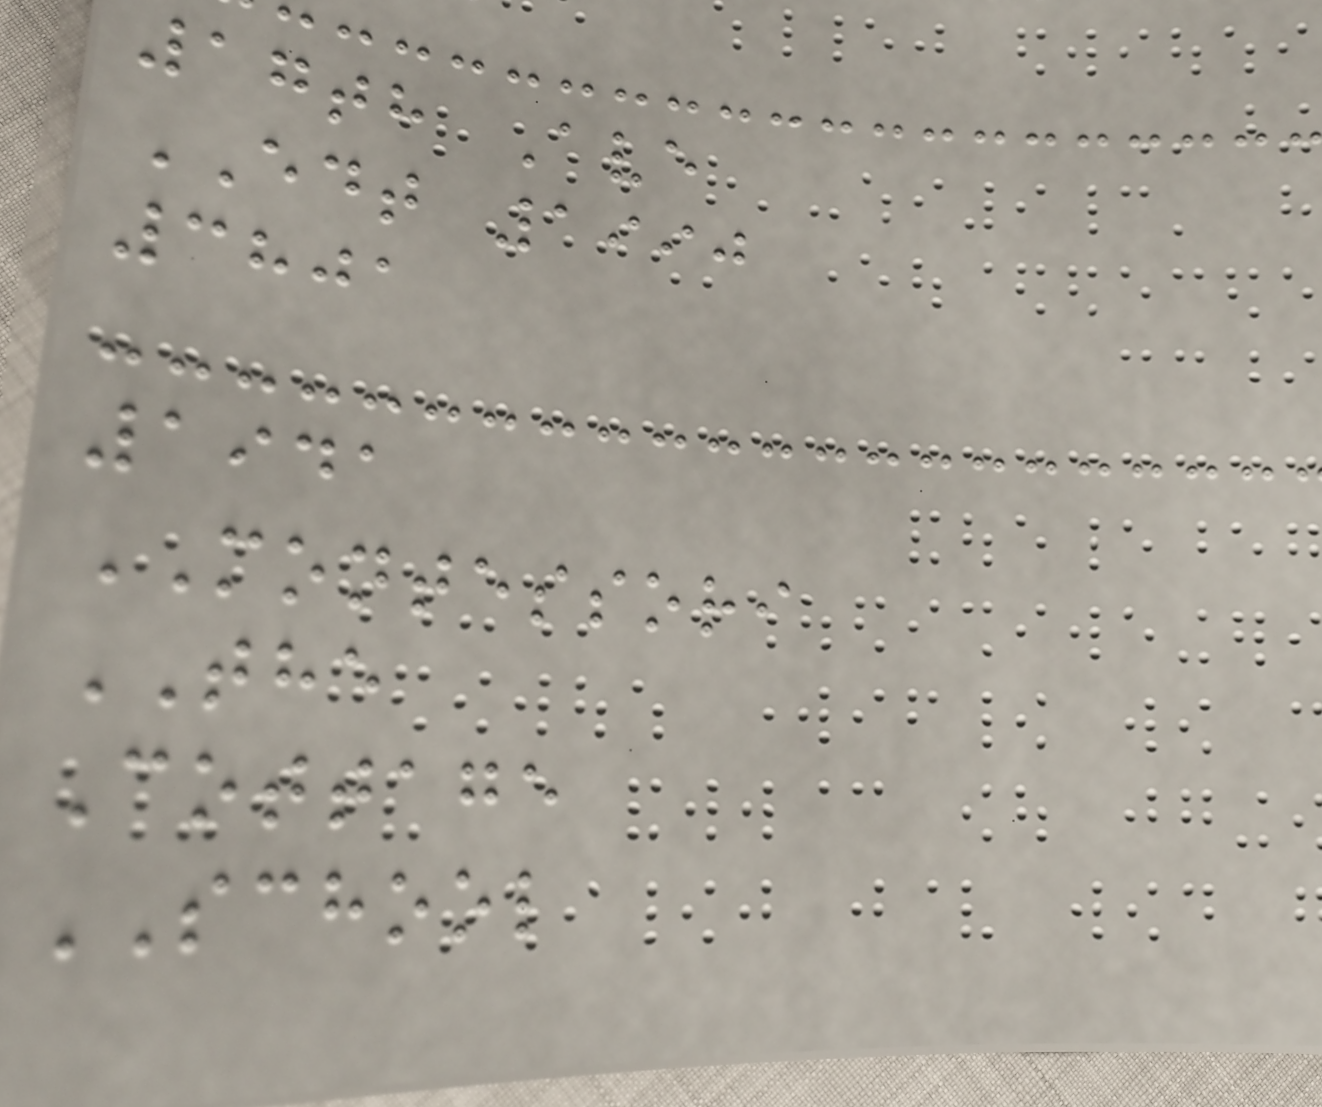17th Ave
EDT 1990
3801
1941
MONTESSORI
THE
Cottage
SCHOOL
